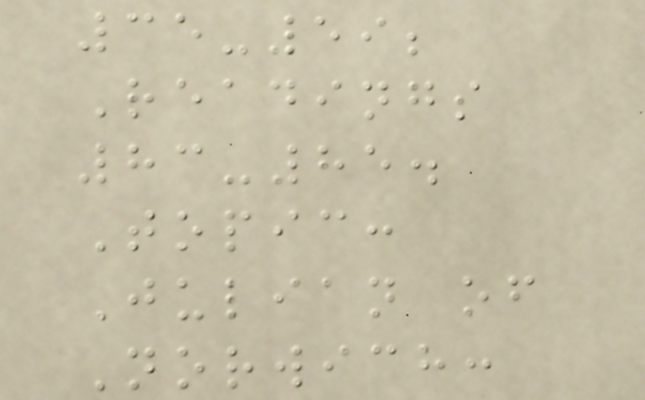35-59;
Readings
83-85.
Topic:
Julian of
Norwich:
